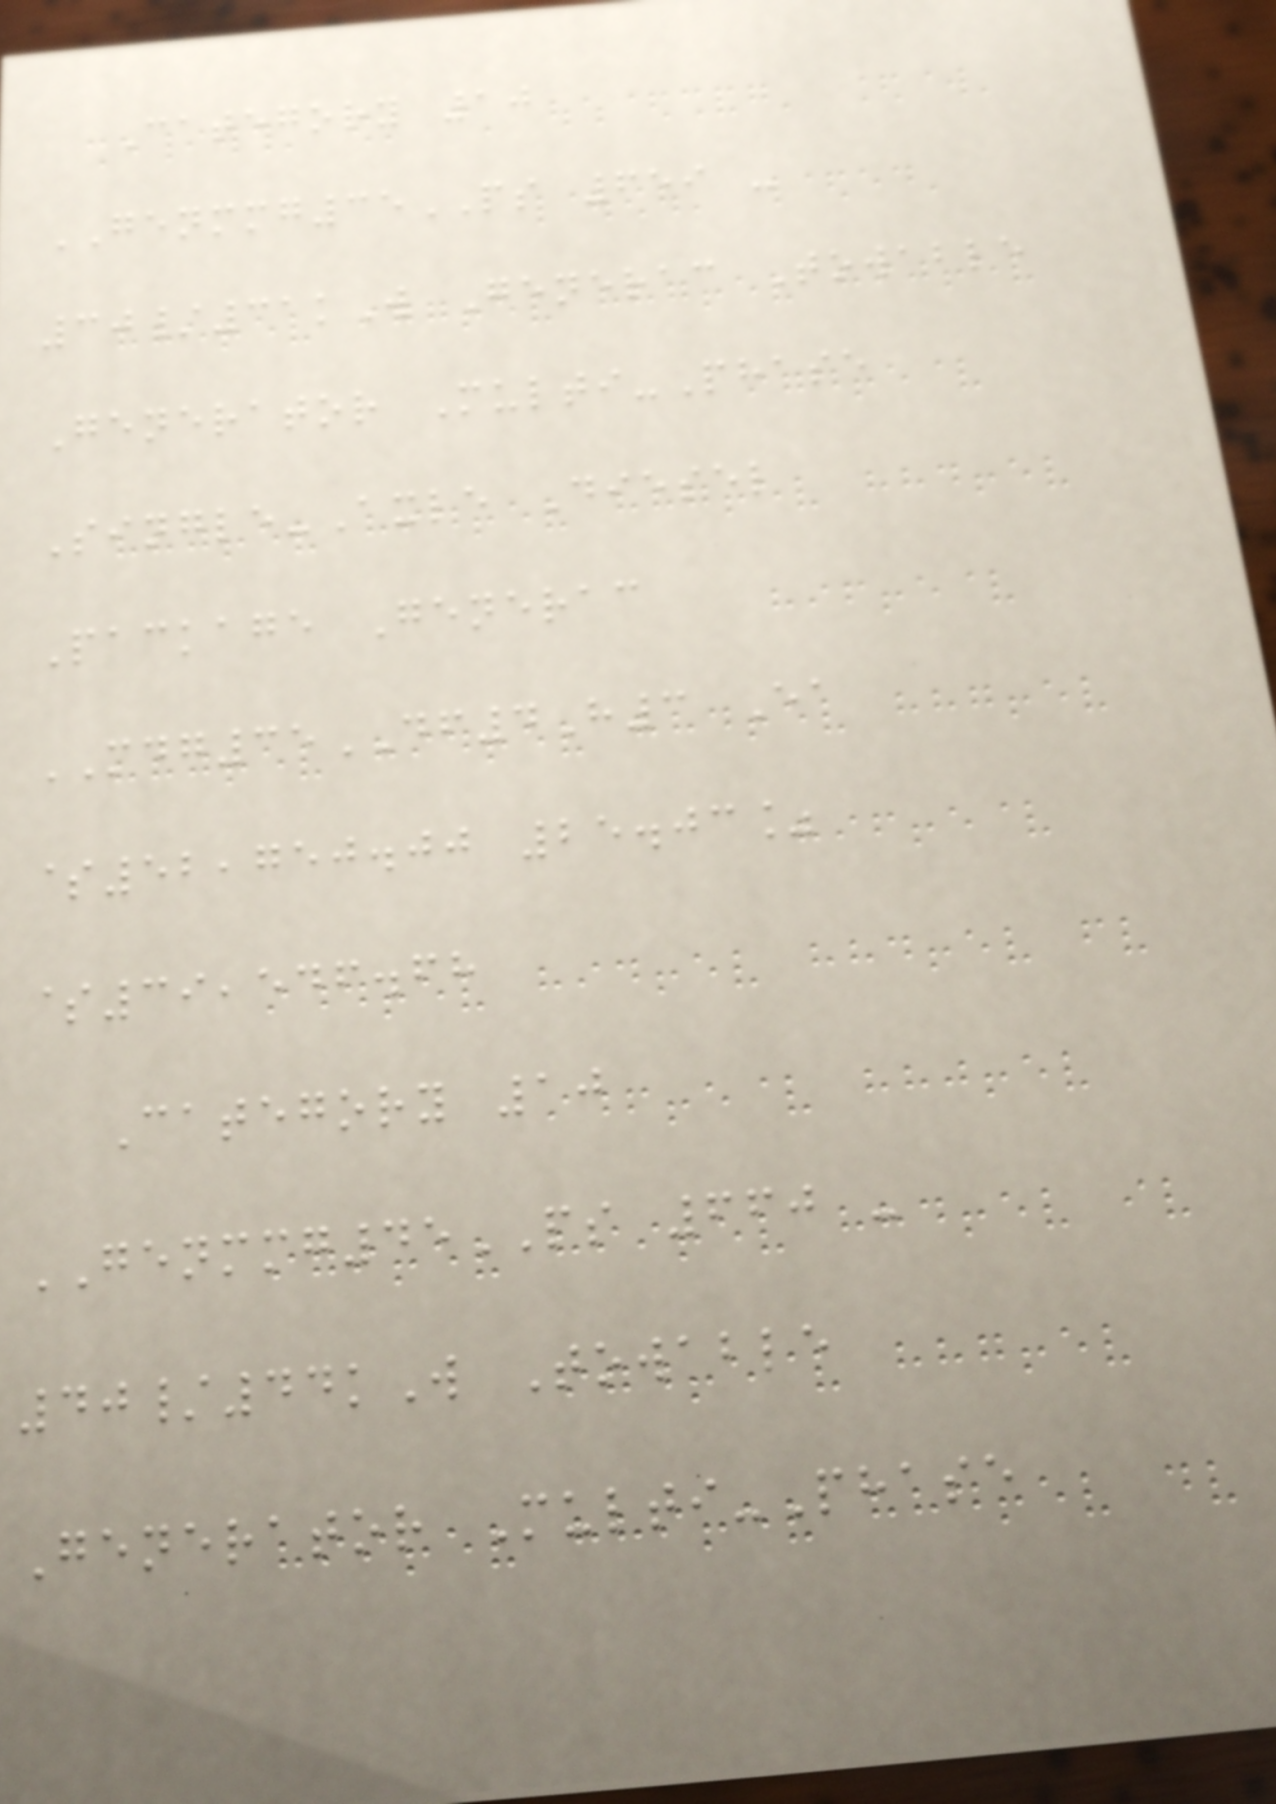Category 10
GENMMG35PS 659 -
30/31kW Generac Towable
Generator Multi-Phase
Single-Axle Diesel
Package Generac
MDG35DF4H3 Ea
$52,750.00 25.03%
$39,546.68
Category 10
GENMMG45PS 660 -
40/44kW Towable
Generator Multi-Phase
